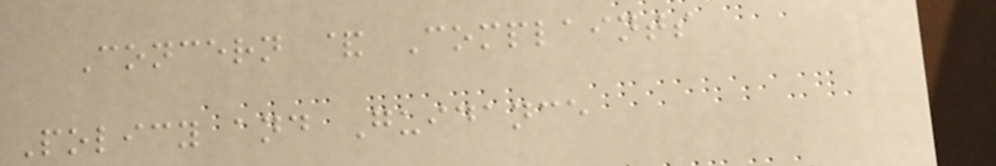Concern & Complaints
Policy and Guidance
